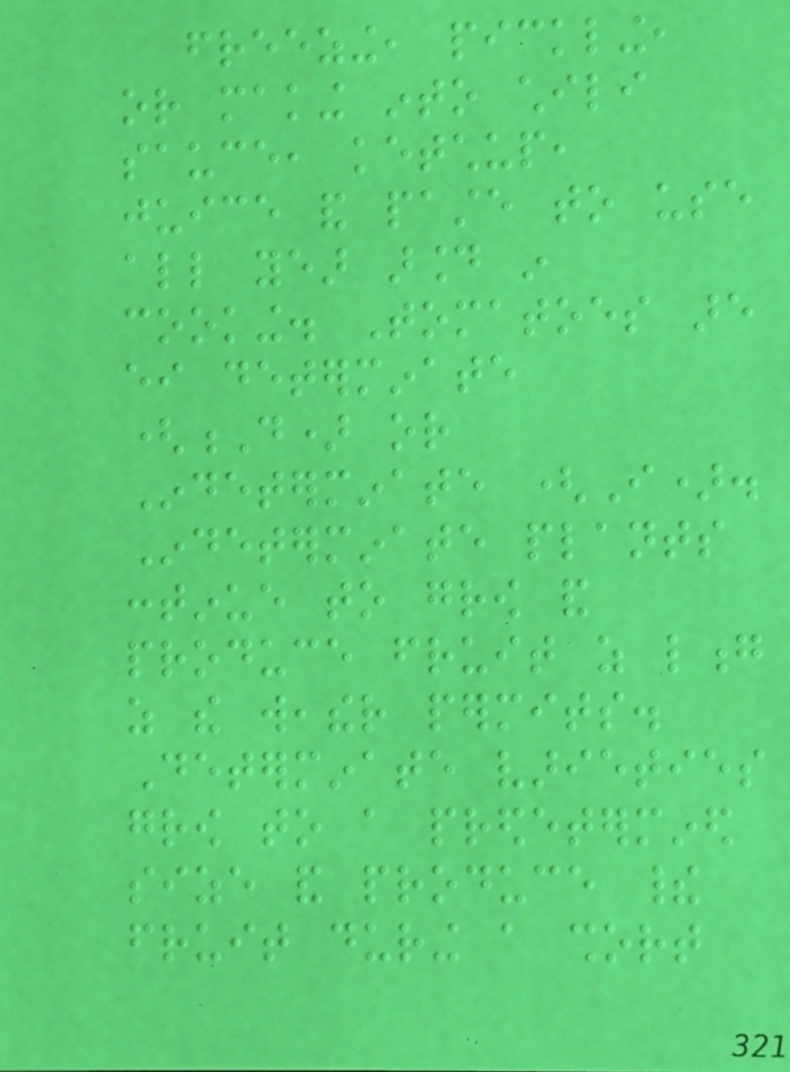freezing, pickling,
or making into chili
sauce, ketchup,
juice and paste to use
all year around in
cooking. Tomatoes are
either determinate
(D) or
Indeterminate (I).
Indeterminate plants
continue to grow and
produce fruit as long
as the weather permits.
Determinate varieties
grow to a predetermined
size and produce their
fruit during a short
